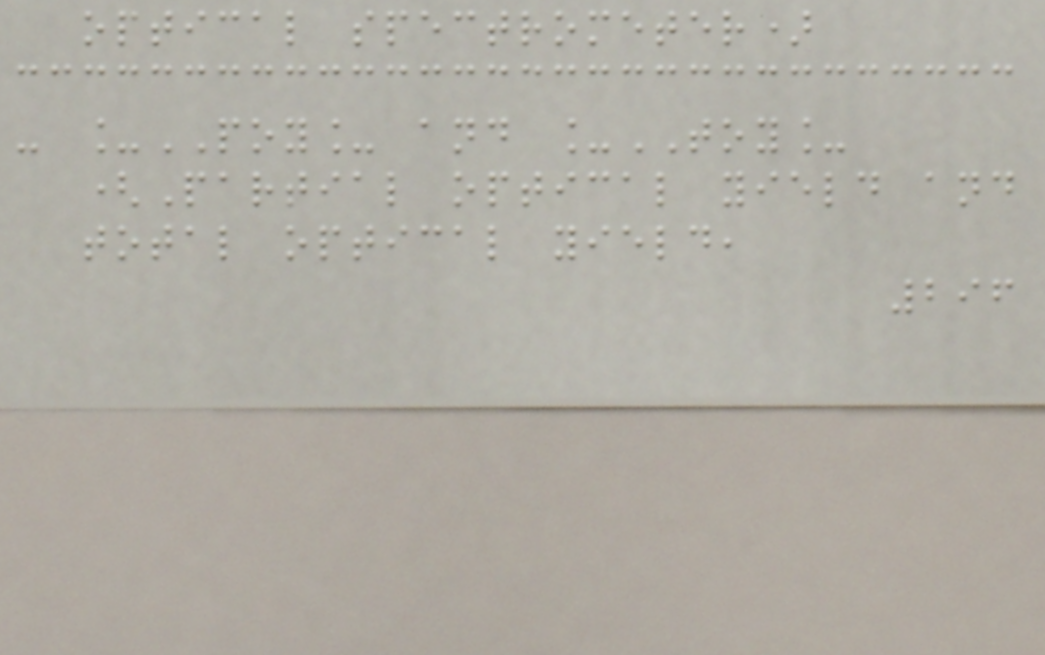optical spectrometer)
- _POY_ and _TOY_
(Partial optical yield and
total optical yield,
296
